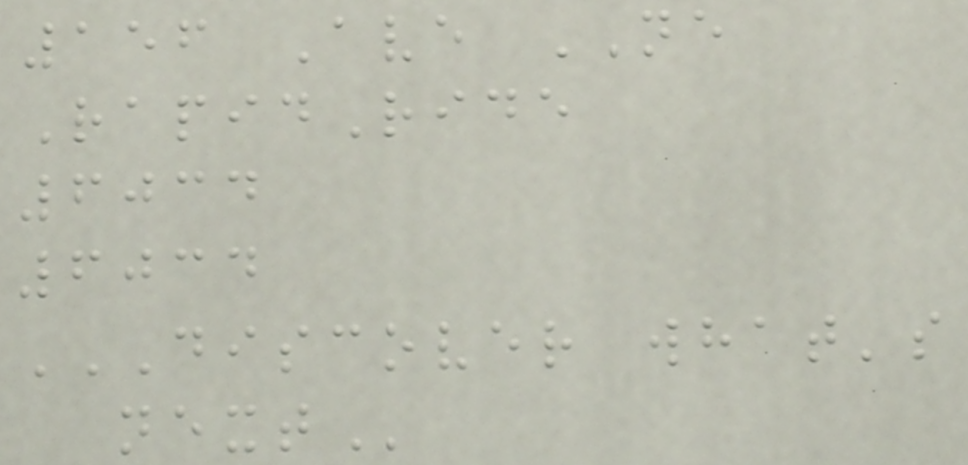156 Ave NE
RapidRide
6034
6034
DISCOVER WHAT'S
NEXT
